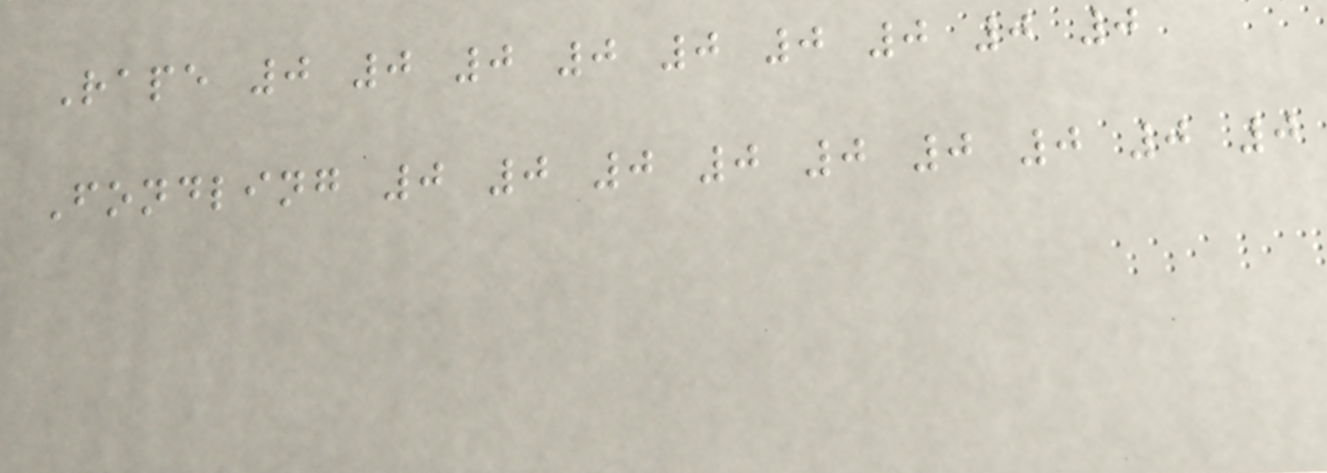Rape 0 0 0 0 0 0 0 0 0
Fondling 0 0 0 0 0 0 0 0 0
